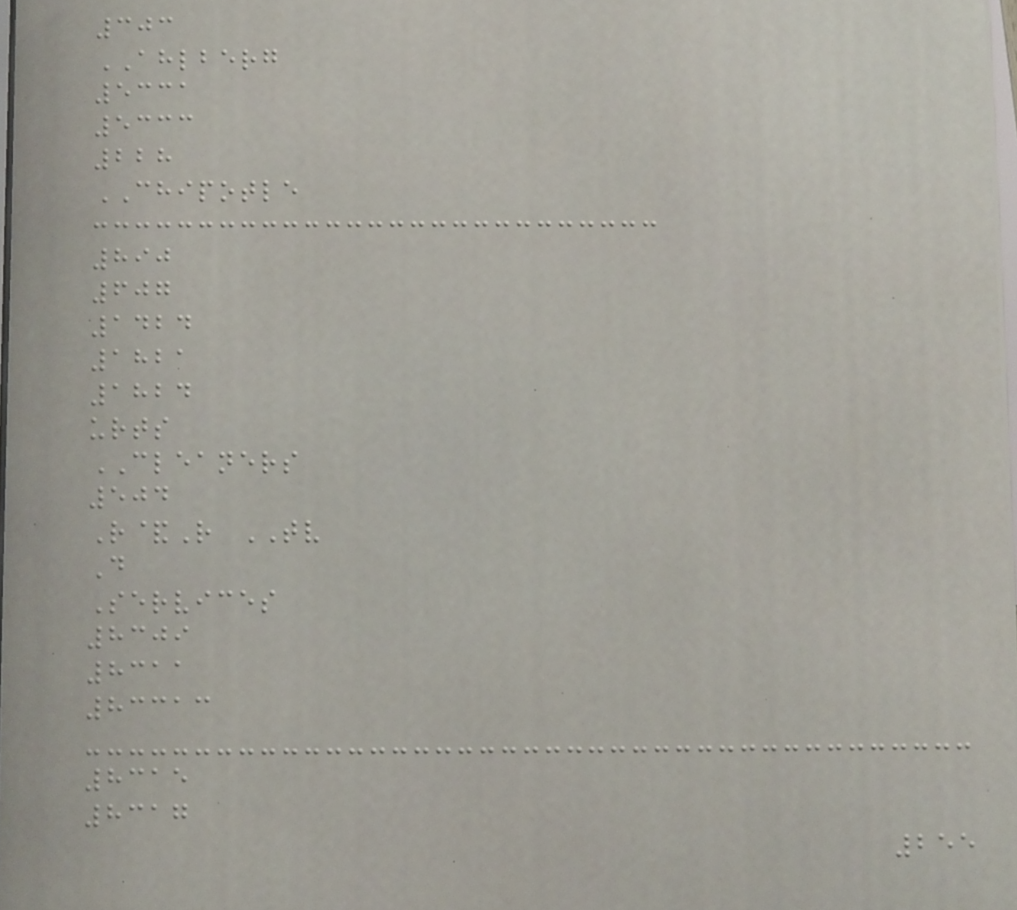303
AHLBERG
5331
5333
228
CHIPOTLE
890
607
1424
1821
1824
urts
CLEANERS
504
R&R TV
D
Services
8309
8311
83313
8315
8317
255
